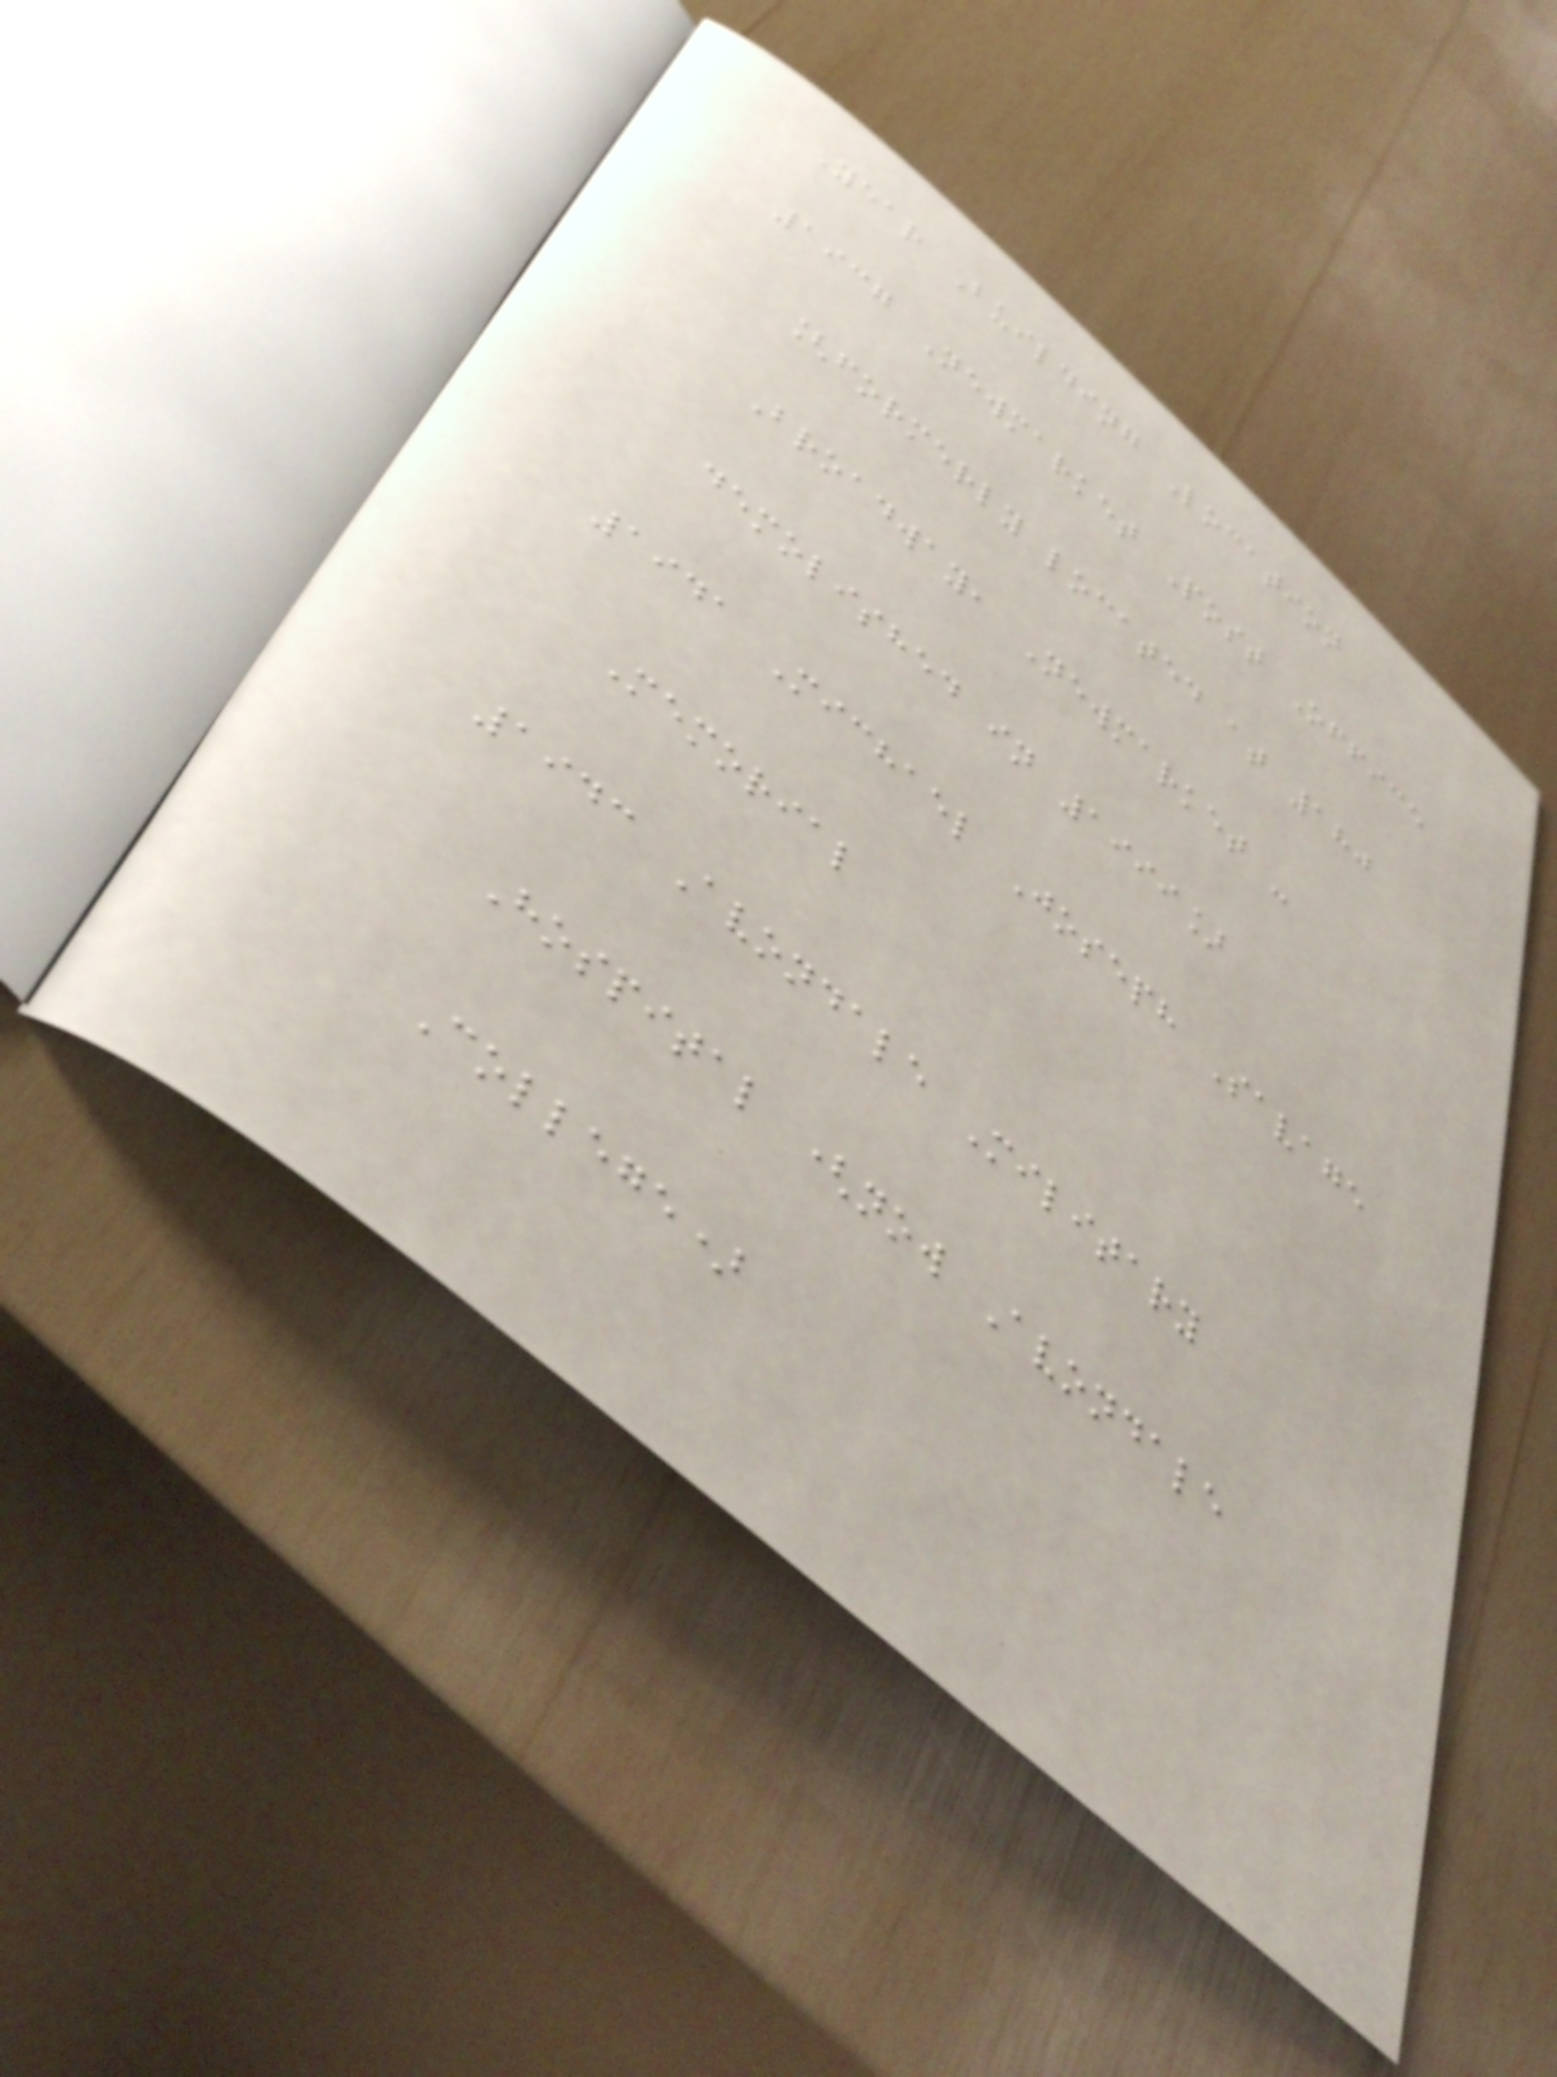Year Building Location
1937 Newmarket Post Office
[formerly located at 180
Broadway, Newmarket -
demolished in 1999]
1941 Michael Joseph Savage
Memorial
1943 Avondale Military
Hospital (now Avondale
College)
